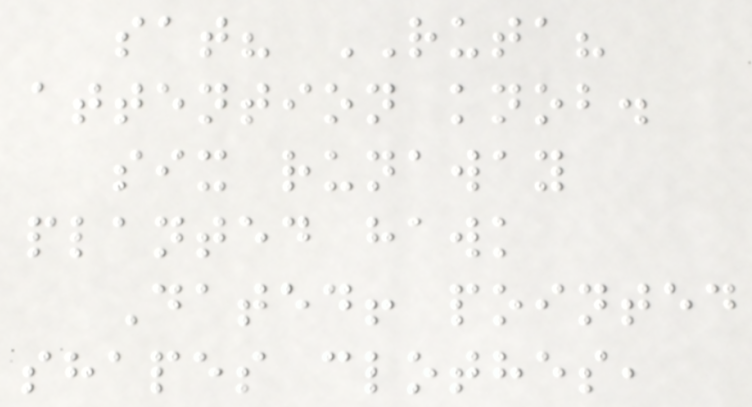sat? RUTA?
attention knob.
six runaway
planted hawk
Dated! pointed
shapes clothes,
